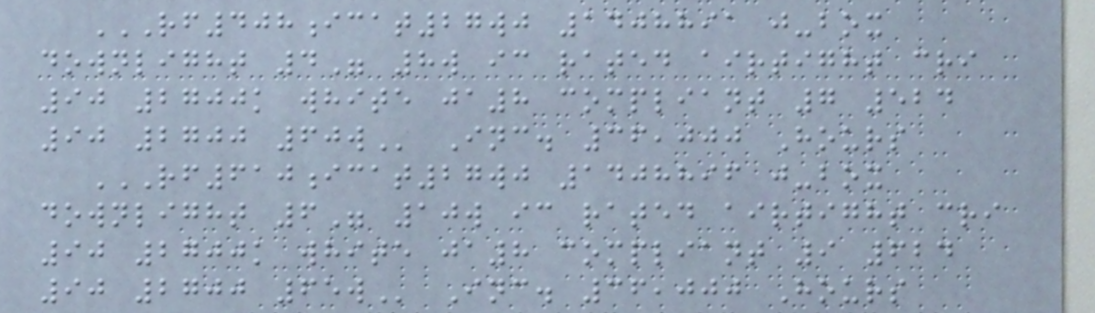RF408ICAT27WJ 1408891 J-BOX
DOWNLIGHT 4" 8W IC RATED AIRTIGHT CRI
90 2700K WHITE JA8 COMPLIANT 7 524
90 2700 60W Inc. 36,000 Hours
RF610ICAT27WJ 1408896 J-BOX
DOWNLIGHT 6" 10W IC RATED AIRTIGHT CRI
90 2700K WHITE JA8 COMPLIANT 9 624
90 2700 65W Inc. 36,000 Hours
